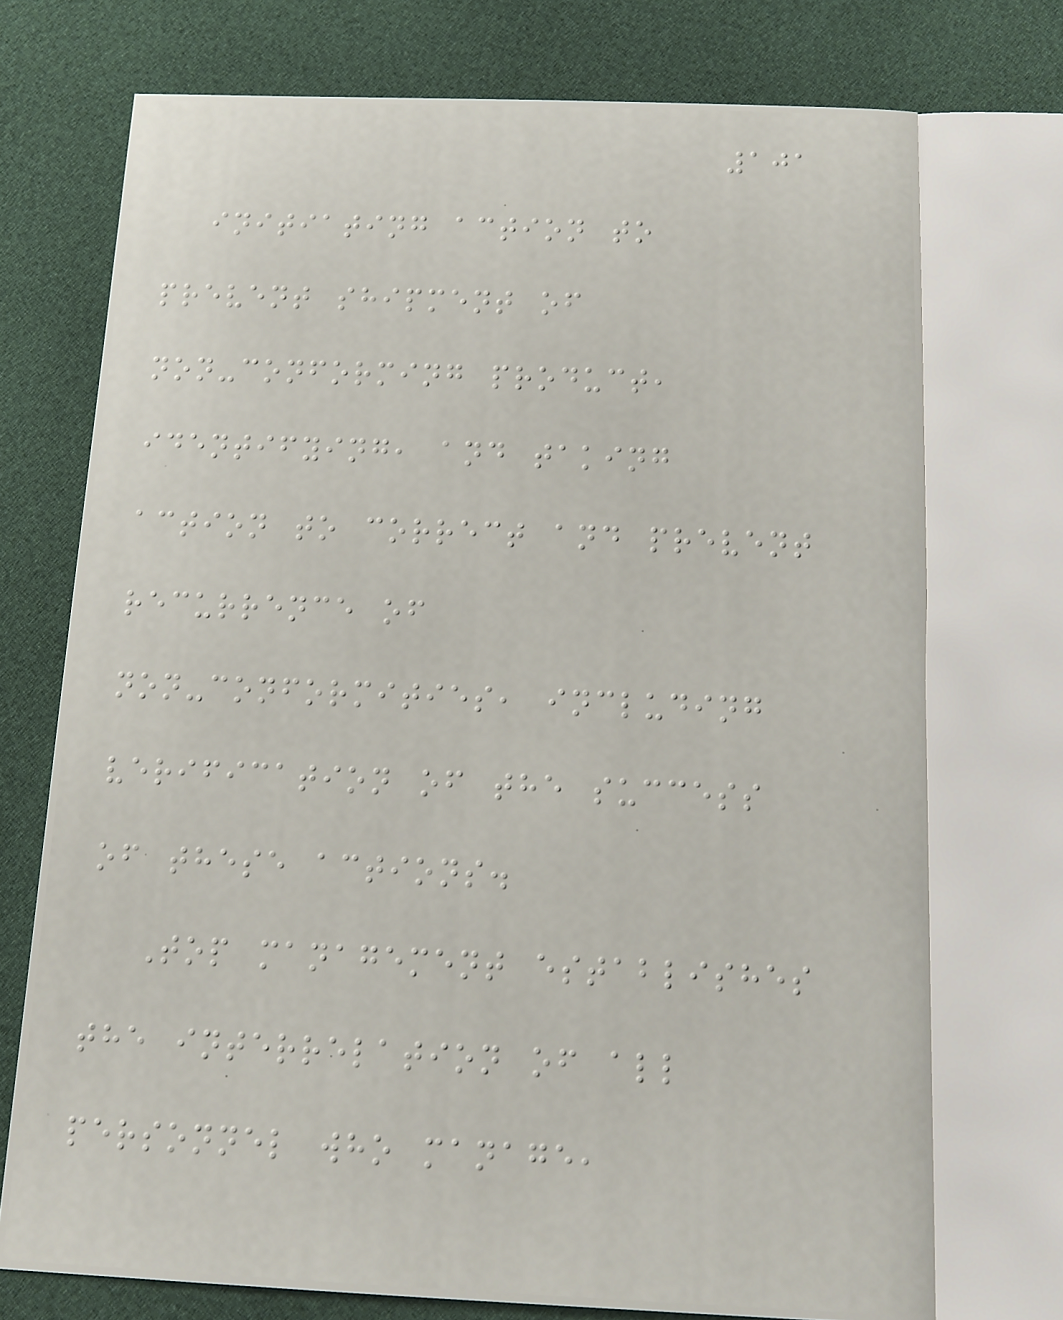101
initiating action to
prevent shipment of
non-conforming product,
identifying, and taking
action to correct and prevent
recurrence of
non-conformities, including
verification of the success
of these actions.
Top management establishes
the interrelation of all
personnel who manage,
